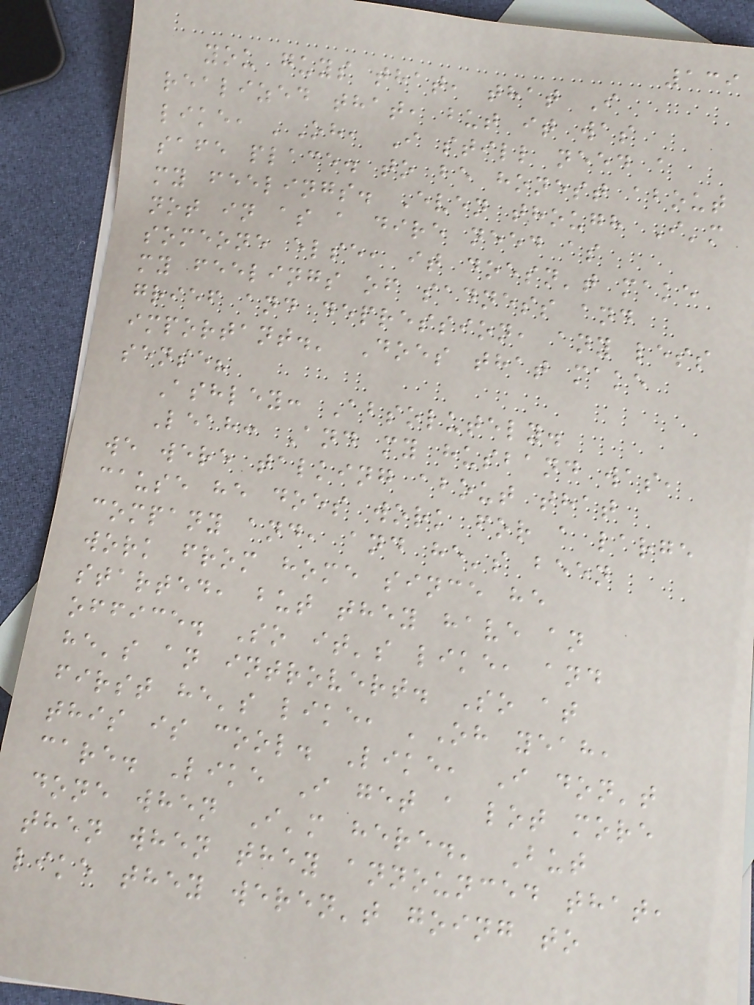139
you guys that, that I
realized that, but it was
like, 'Oh, I still need a
safe place. to be honest about
my feelings. Even though I'm
not in as a dire need as
someone else, it doesn't make
my feelings of sadness and
grief and depression, any less
important.' Does that make
sense?
Ashley: Absolutely.
Leah: And my husband was,
we were talking about that
cause he does work for a large
company and, and he's been
work from home since he
started, but they have an
office. So it's like, and
he's an introvert. So at
first he's like, 'Oh yeah,
this is cool. Like, I don't
care. Like I get a lot more
done when I'm here.' But
then when they announced that,
like they weren't going to
